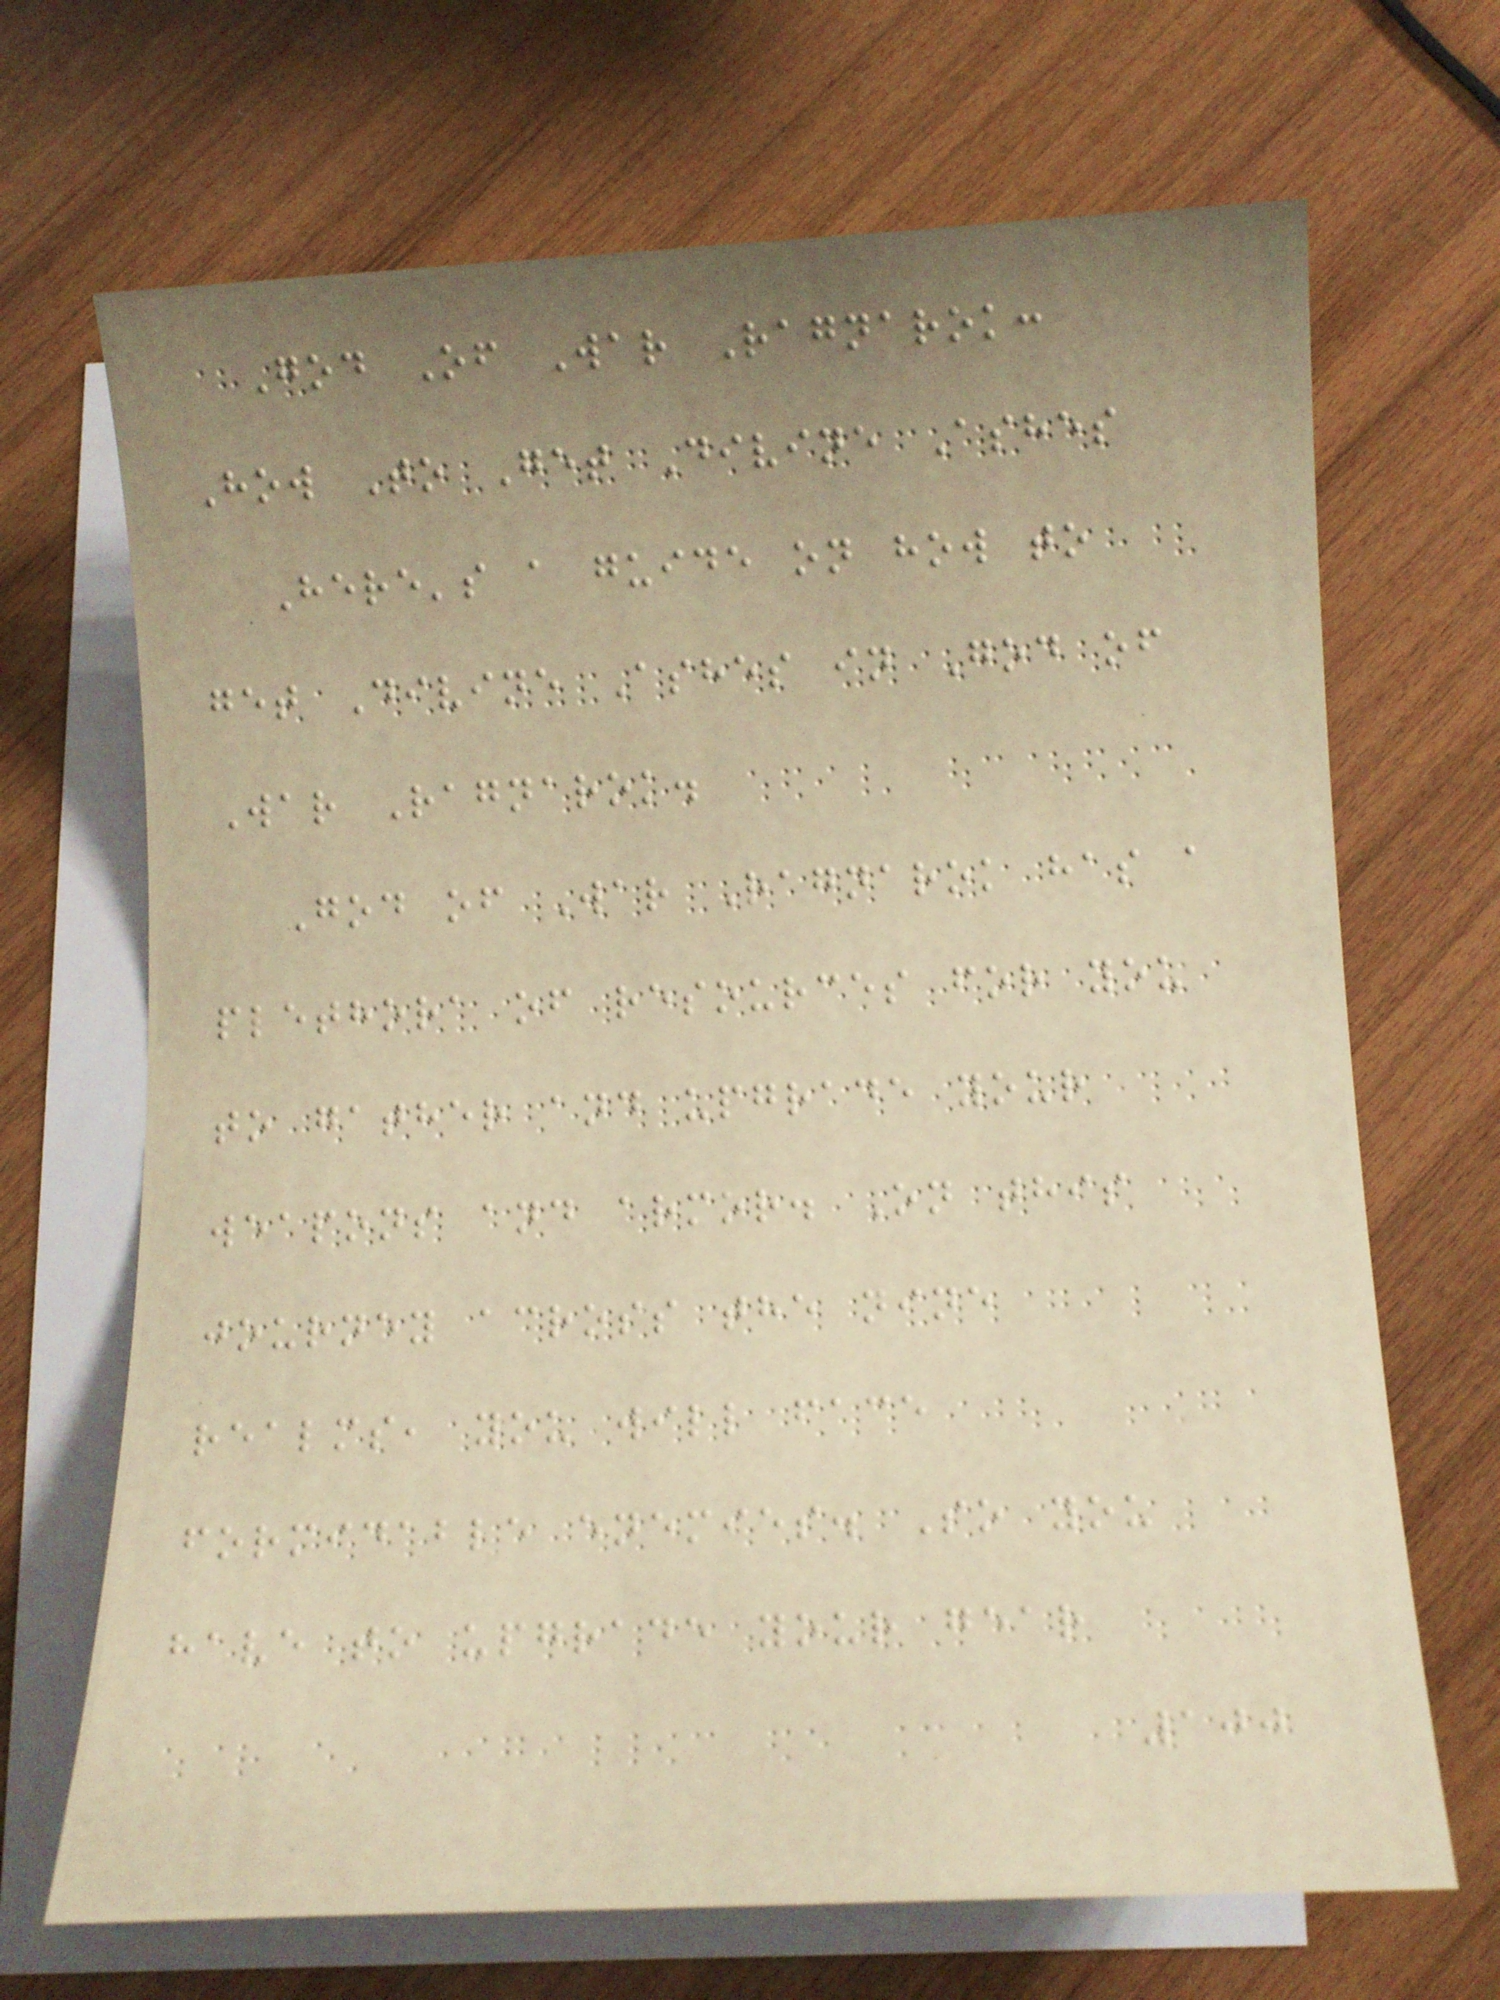God Of War Ragnarok:
How To Get Divine Ashes
Here's a guide on how to
get Divine Ashes in God of
War Ragnarok.
God of War Ragnarok has a
plethora of resources for you
to gather and upgrade your
weapons and armor. On this
journey across the nine
realms, you will face
formidable enemies. So you
have to upgrade your gear
100
